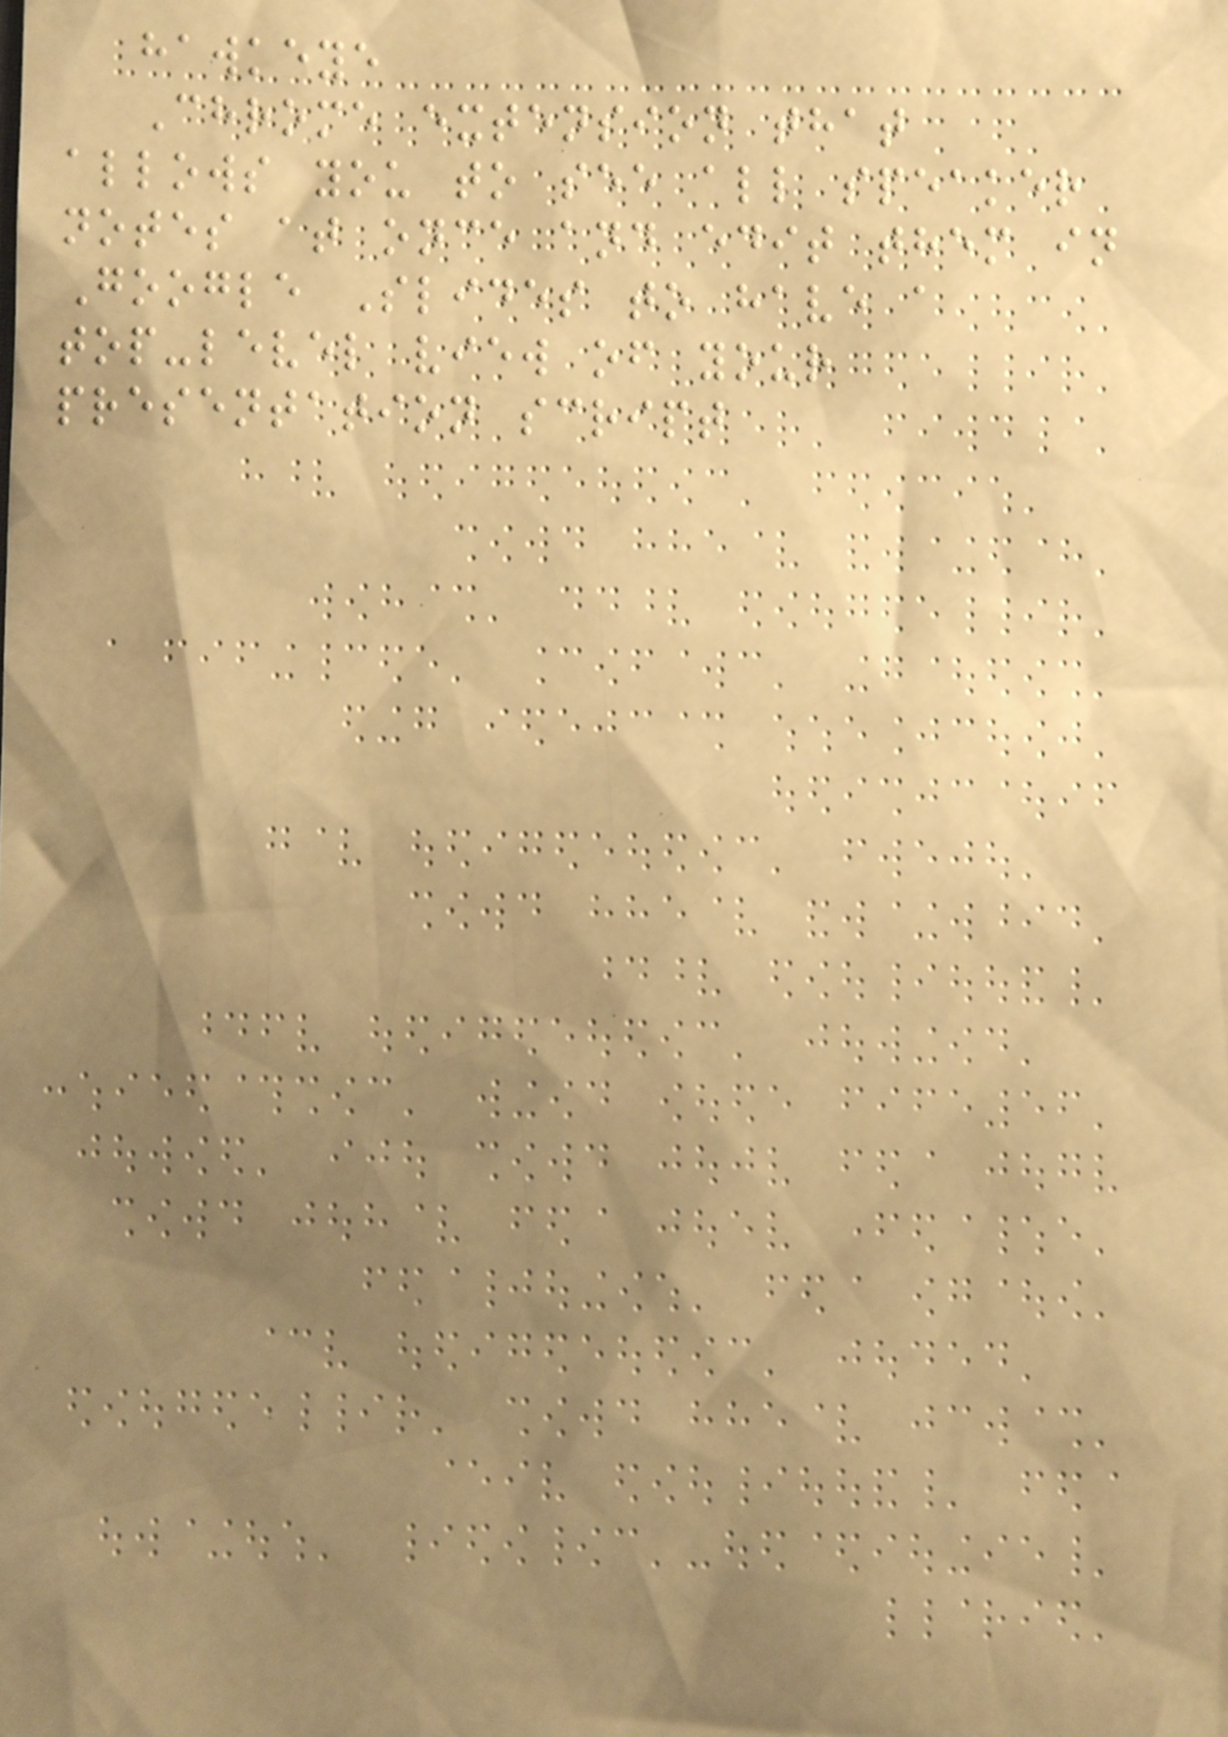hawkeye
Chrome extension that
allows you to see all speaker
notes at once and edit them in
Google Slides to have a
top-level view of your
presentation script
